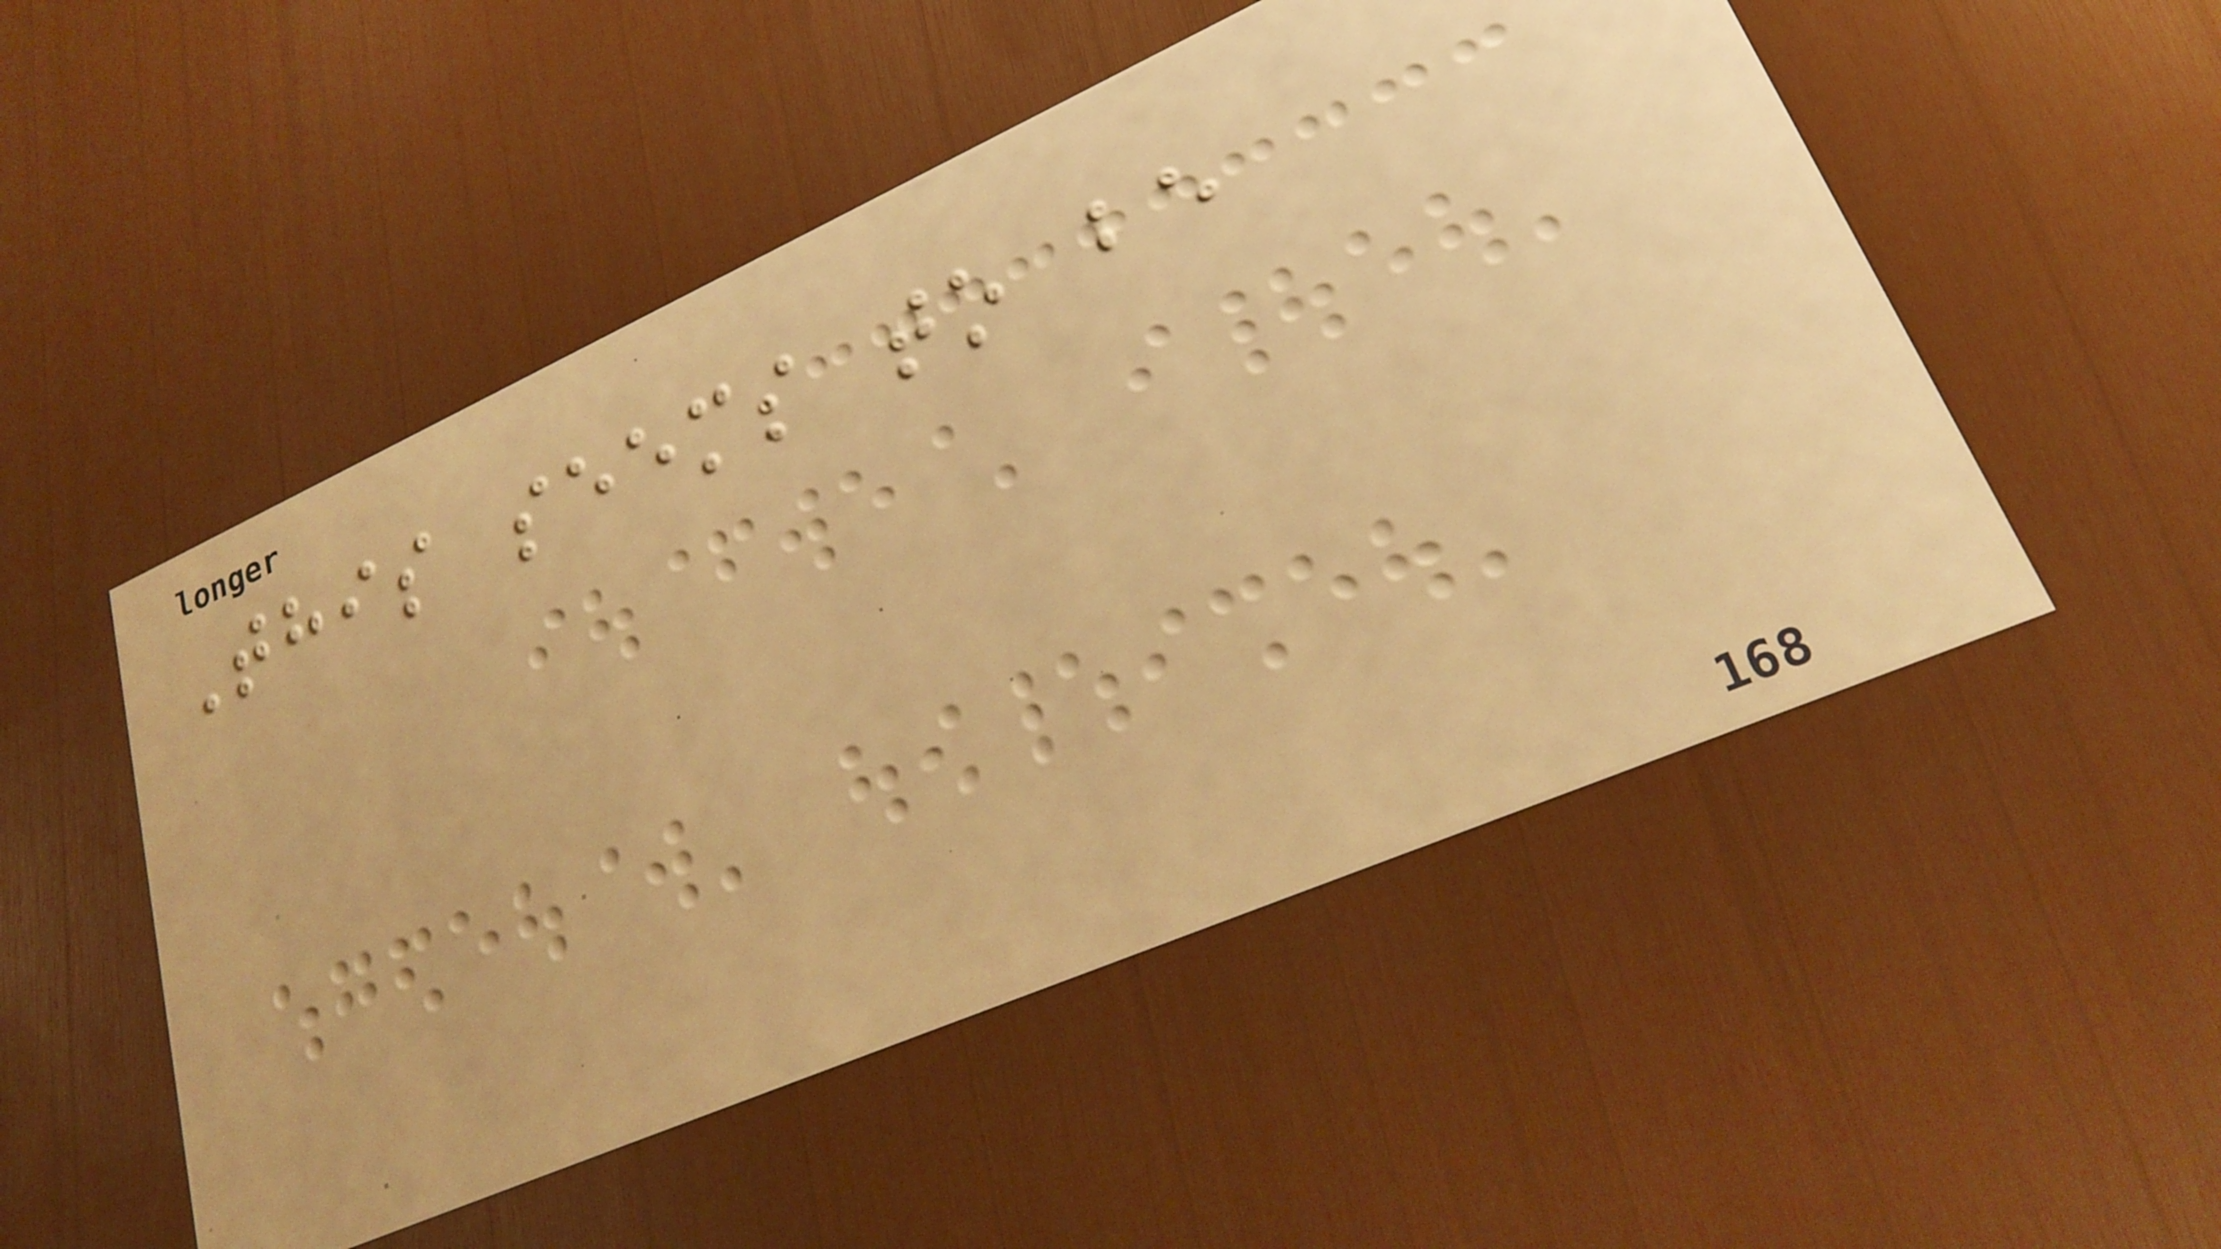This seems to be
